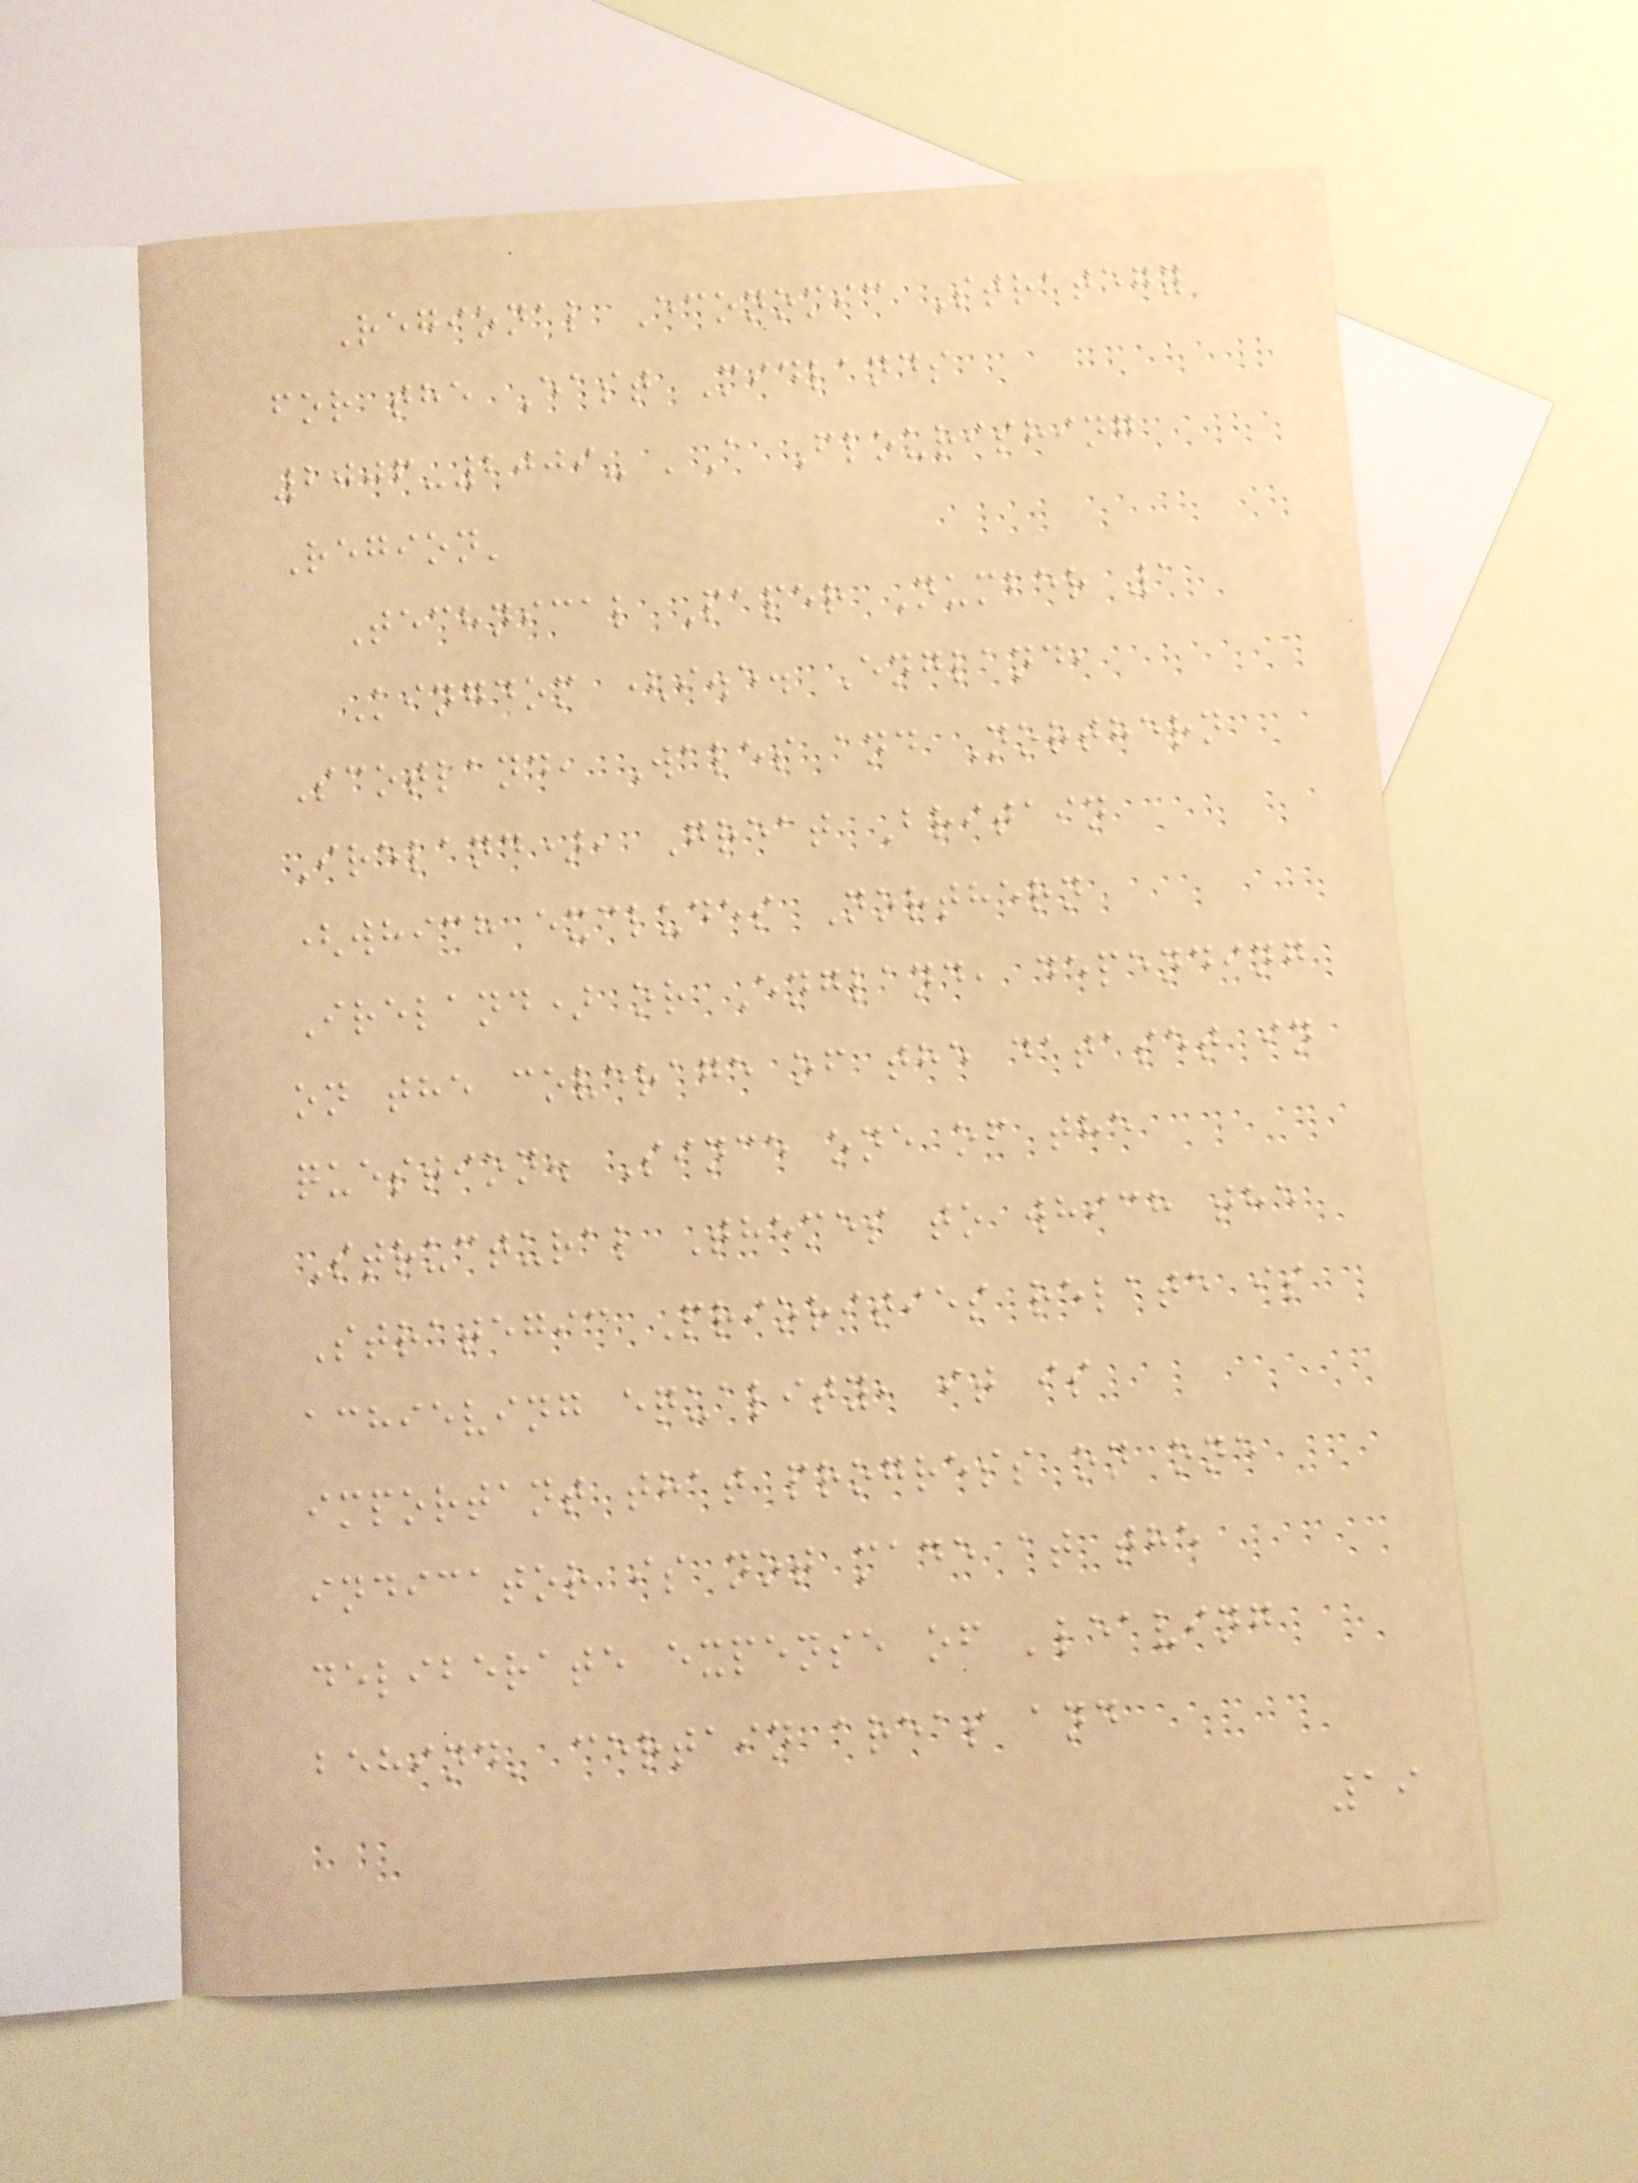Regional Economic Strategy
for the East Midlands
2006-2009- 'A Flourishing
Region'
Technical Paper Number 1
Kingdom (i.e. England,
Scotland, Wales and Northern
Ireland), Great Britain
(which excludes Northern
Ireland) or England, depending
on the coverage of the dataset in
question. Since one of the
Structural Themes to which the
Strategic Priorities relate is
achieving equality, it is
important that progress on one
indicator is not made at the
deliberate expense of 'leaving
behind' certain areas and
19
